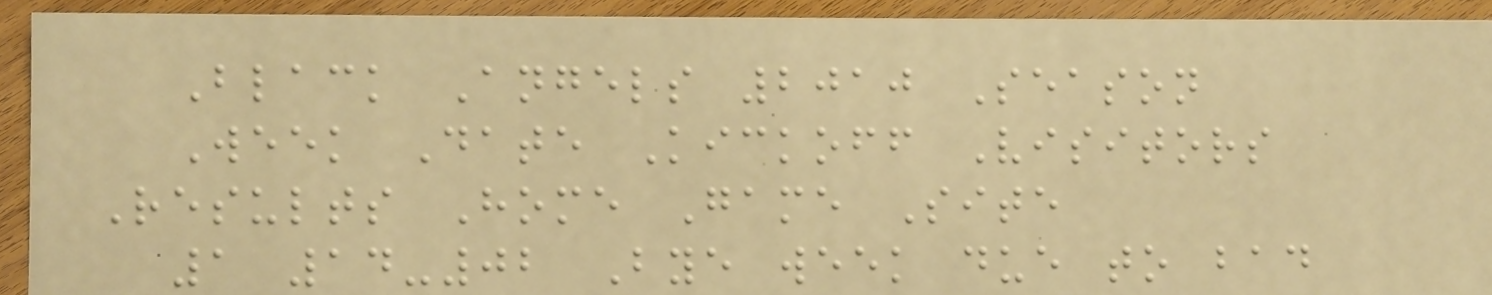Black Angels 2010 Season
Week Date Kickoff Visitors
Results Home Game Site
1 14-02 Bye week due to bad
